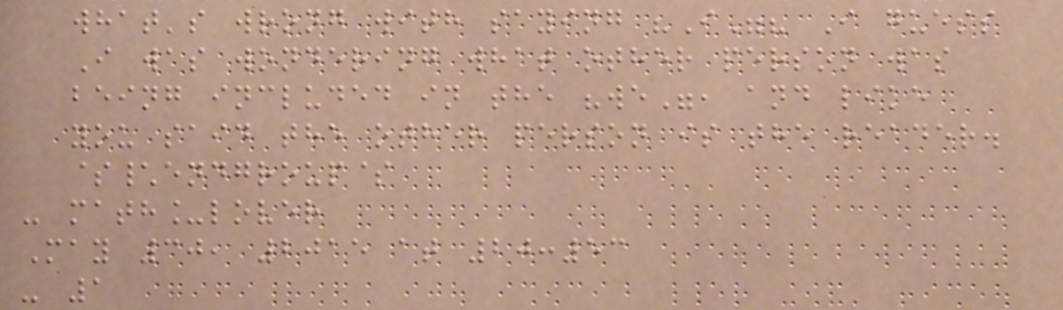what's wrong with saying "I"? I guess
I was wondering what other person was
being included in the "we", and like
you said the other person is the reader.
$\endgroup$
- math_lover
May 30, 2015 at 20:53
- 1
